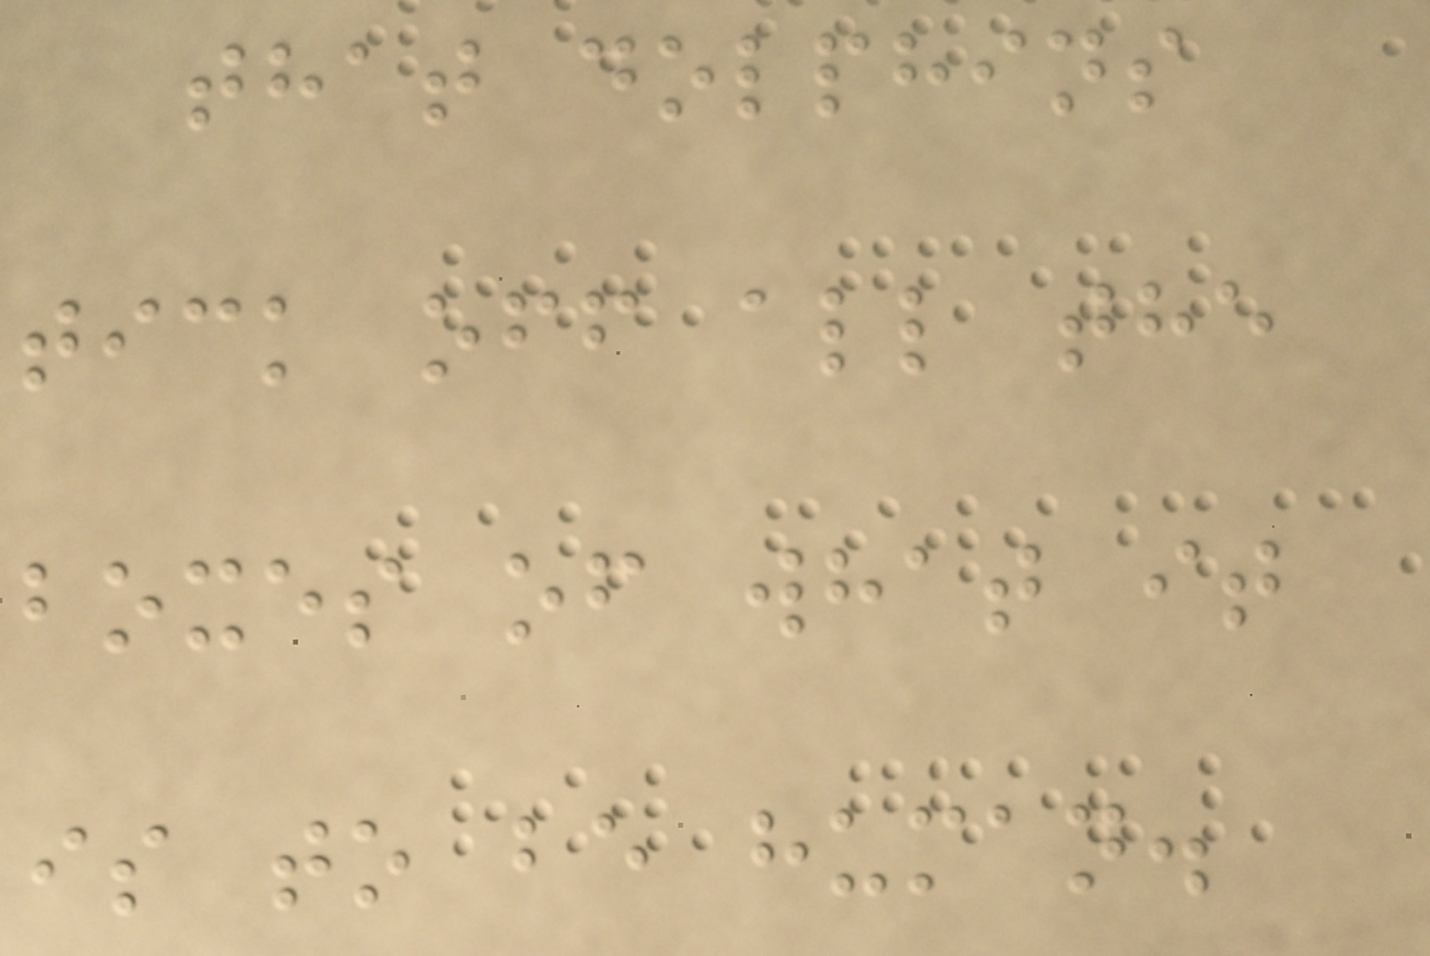that dolphins
tick off all the
boxes of what it
is to be human.
